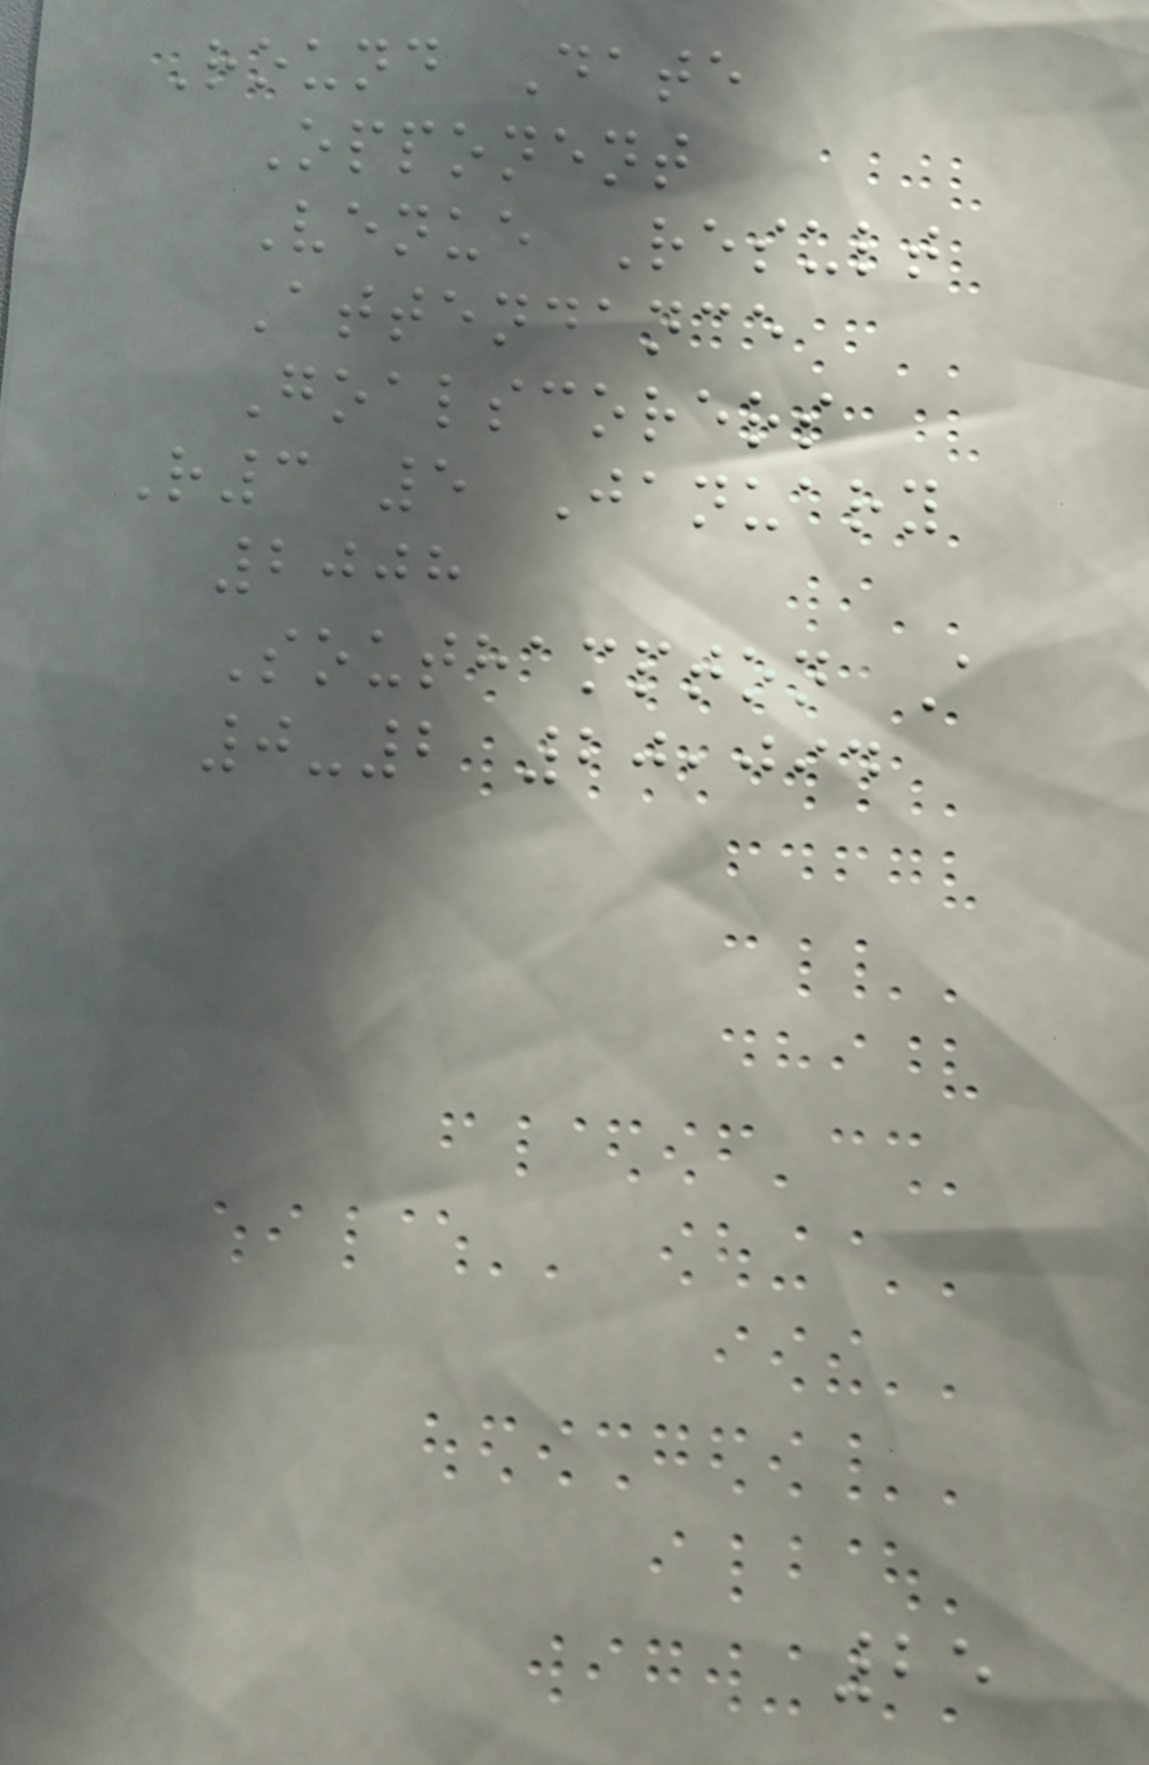Round Date
Opponent
Venue Result
Attendance
Goalscorers
R3 5 January
2008
Southampton A
0-2 20,094
25
